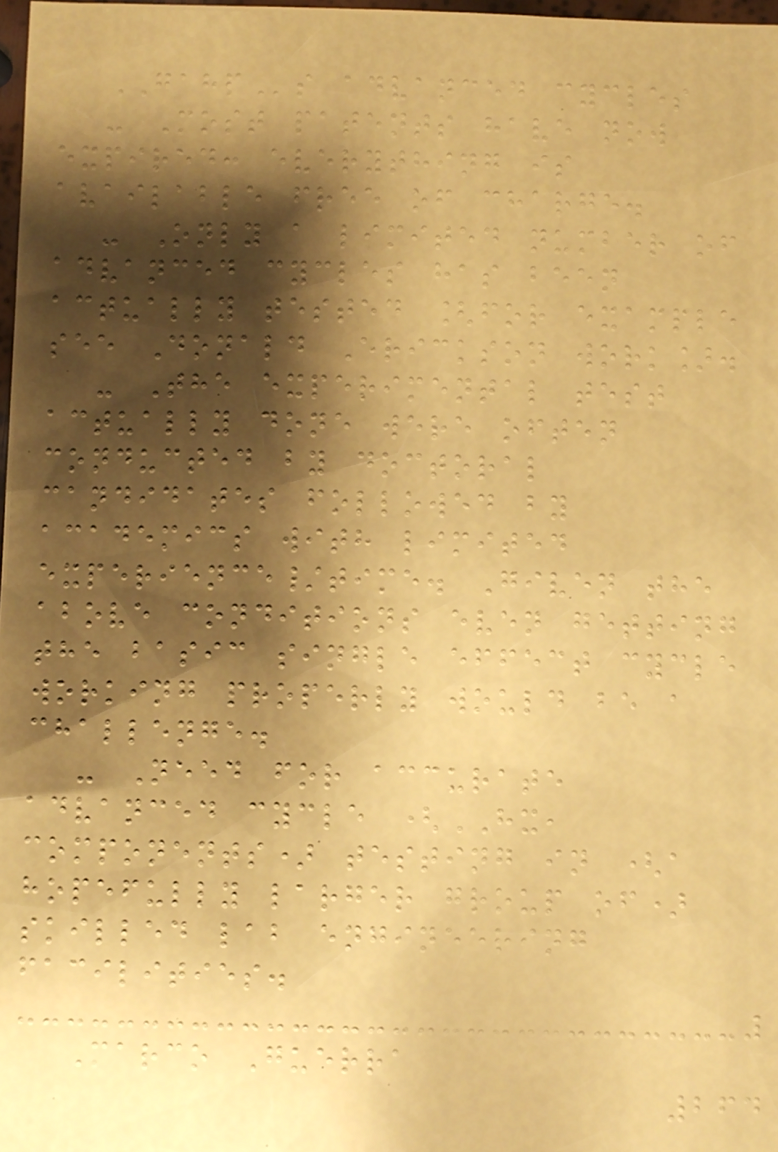GAHPs advanced cycles
- Most patents have now
expired: everything is
available free of charge.
- Only a limited number of
advanced cycles has been
actually tested [for example
see Donald Erickson work].
- The experimental test
actually done were often
conducted by doctoral
candidates followed by
academics with limited
experience/time. Given the
above conditions even getting
the basic single effect cycle
working properly would be a
challenge.
- Need for accurate
advanced cycle (HX,
components) testing in (a
hopefully larger group of)
skilled lab engineering
facilities.
Marco Guerra
264
